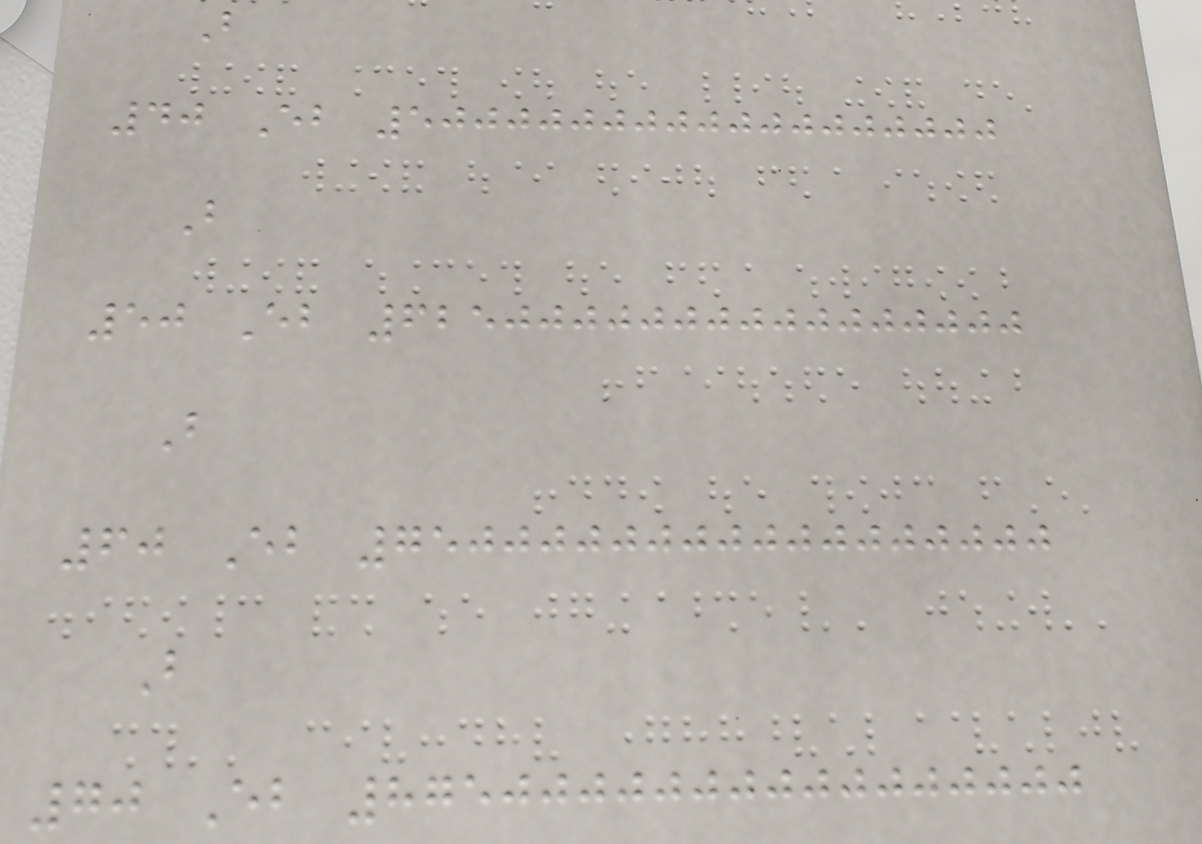B
40 Eb 5000000000000000000
B
50 Eb 6250000000000000000
B
60 Eb 7500000000000000000
B
70 Eb 8750000000000000000
